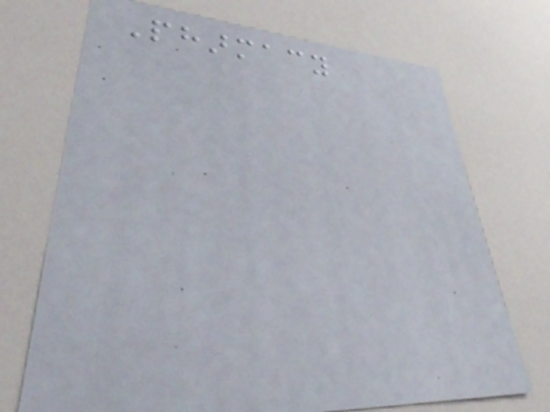Pharmacy
